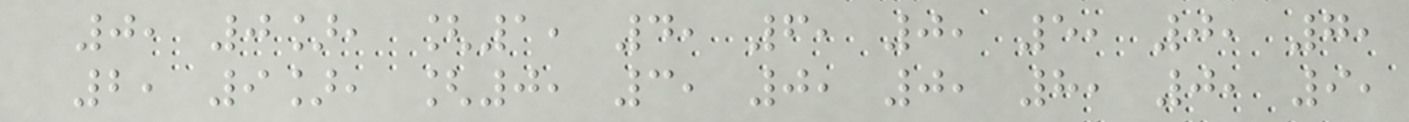0, 0], [1, 4, 6, 0, 5, 0, 7,
2, 9], [0, 3, 0, 0, 8, 0, 9,
